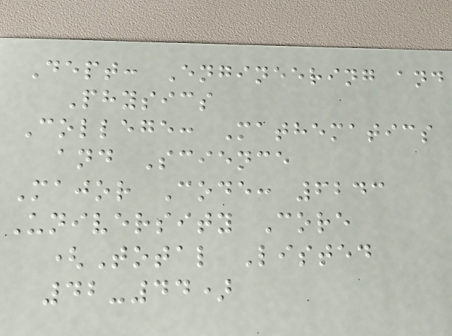Dept: Engineering and
Physics
College: Mathematics
and Science
Major Code: 6243
University Core
(Total Listed
42-44)
